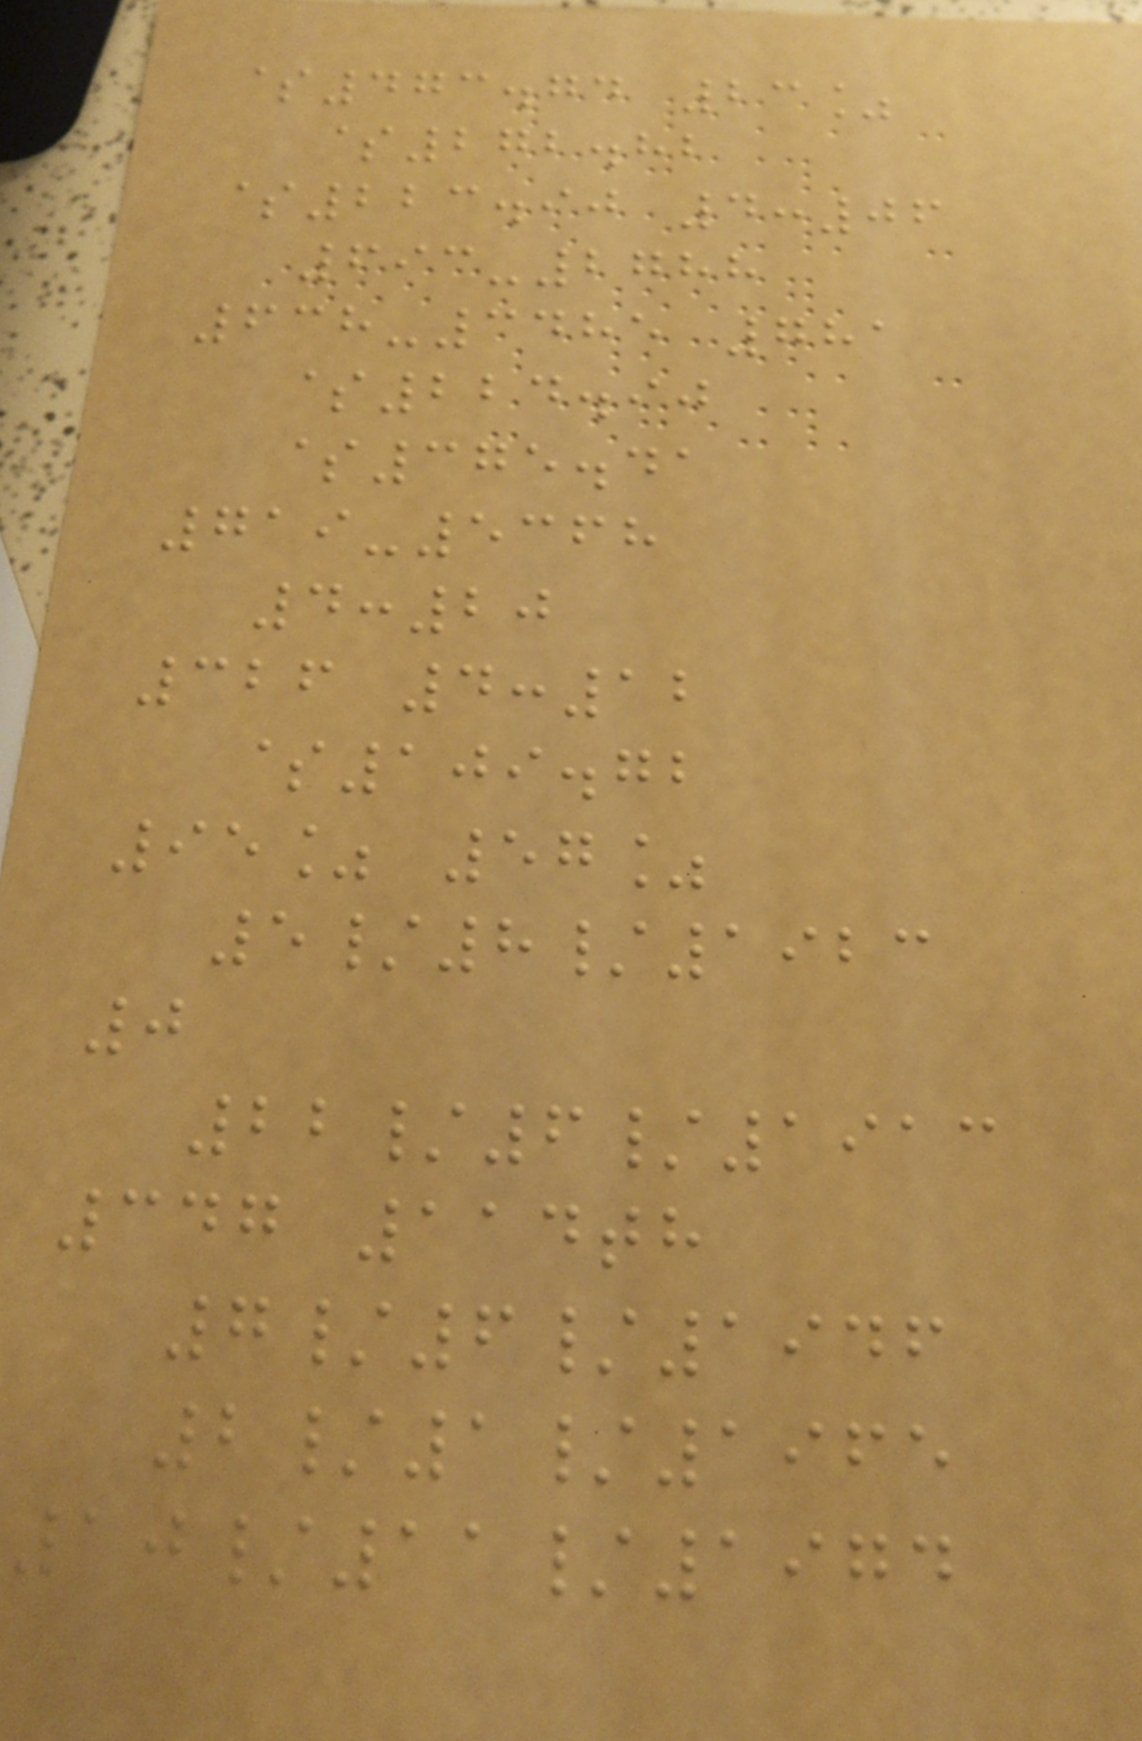$473.74 23%
$272.82
$223.90 4:06
693-2788
638-3485 781
$224.90
$375.41
719-5368
4:20
326 4:12
$109.72
95% 57%
5/8/1923
0
22/6/1913
347 114th
7/6/1946
2/1/1965
10/11/1974
